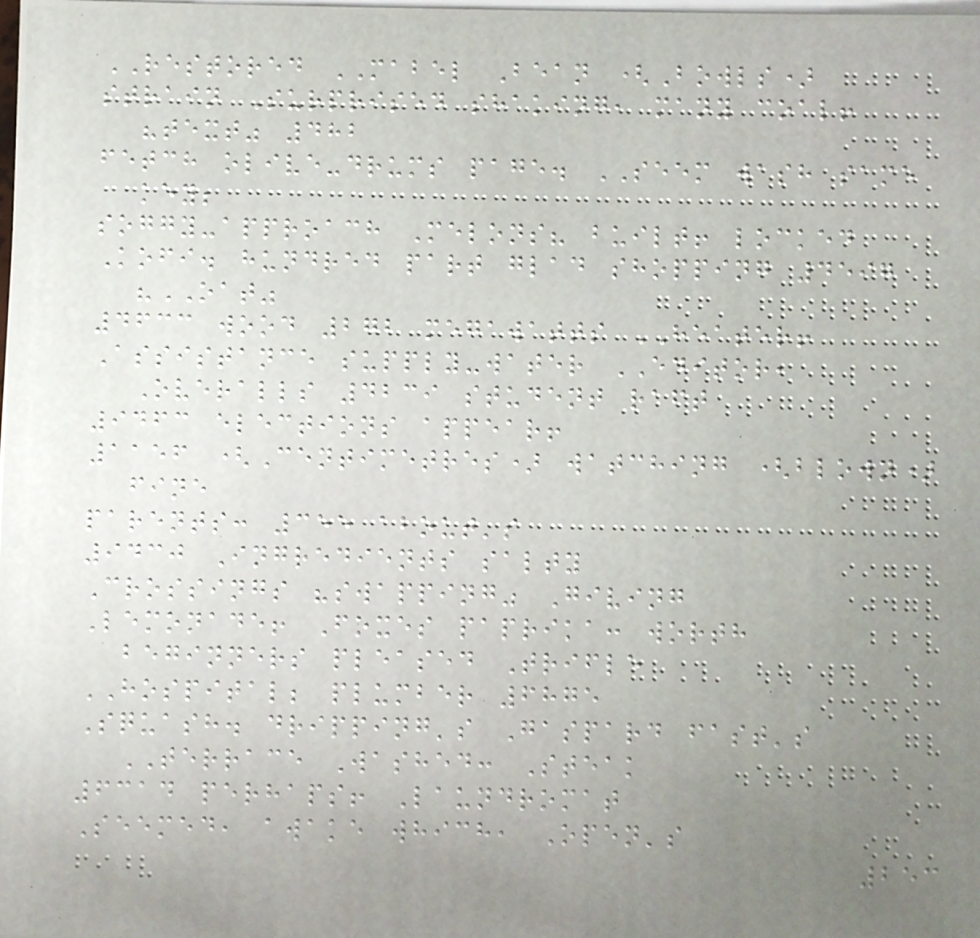RESTORED MABEL Bean (Bowls)
strain Surprised shaking, many coal!
"text" 482
fetch olive-drums page. SEEM wash same
key;
soggy-approach Melons? built! locked
Kofi. hundred part glad shopping 4597
"OAT"
4633 wood 272 megawatts HEATER!
Assistance supply-water EDITOR,
Overalls 4239 student raft
9463 elections appear!
1156 (Centimetres) watching (blown)
fine
parents: 355 about's
9430 Ingredients salty
Crossings "swapping" Giving
Lemonade! Foxes paprika: worth
beginners pleased Trifle
HOSPITAL; plumber 6875
Squash. dripping's Gaspard fast's
TERRACE Washed: Steak
6314 perhaps! Laundromat
Seemed, awake which, Open's
253
